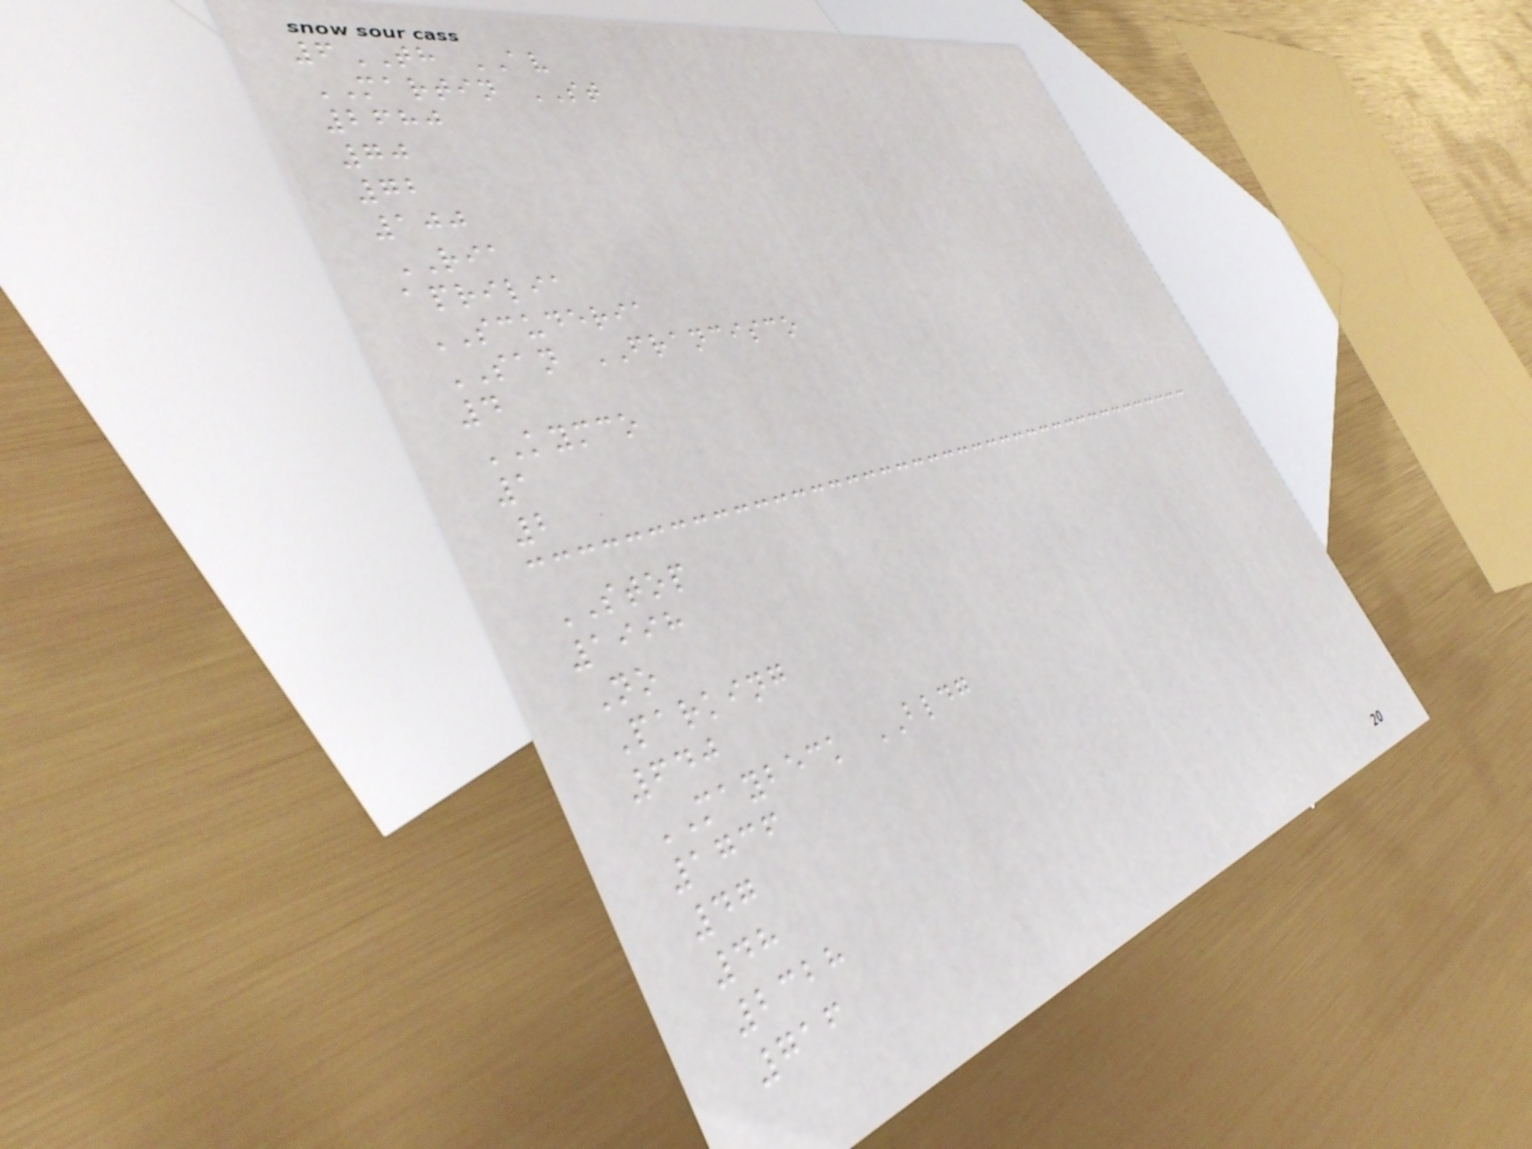6TH AV
MARTIN ST
2680
70
72
100
RIA
aprilia
SCUDERIA
SAN FRANCISCO
4
KYMCO
1
2
STOP
1998
No
Parking
640
MAYBECK BLDG
1736
47
48
2328
716
